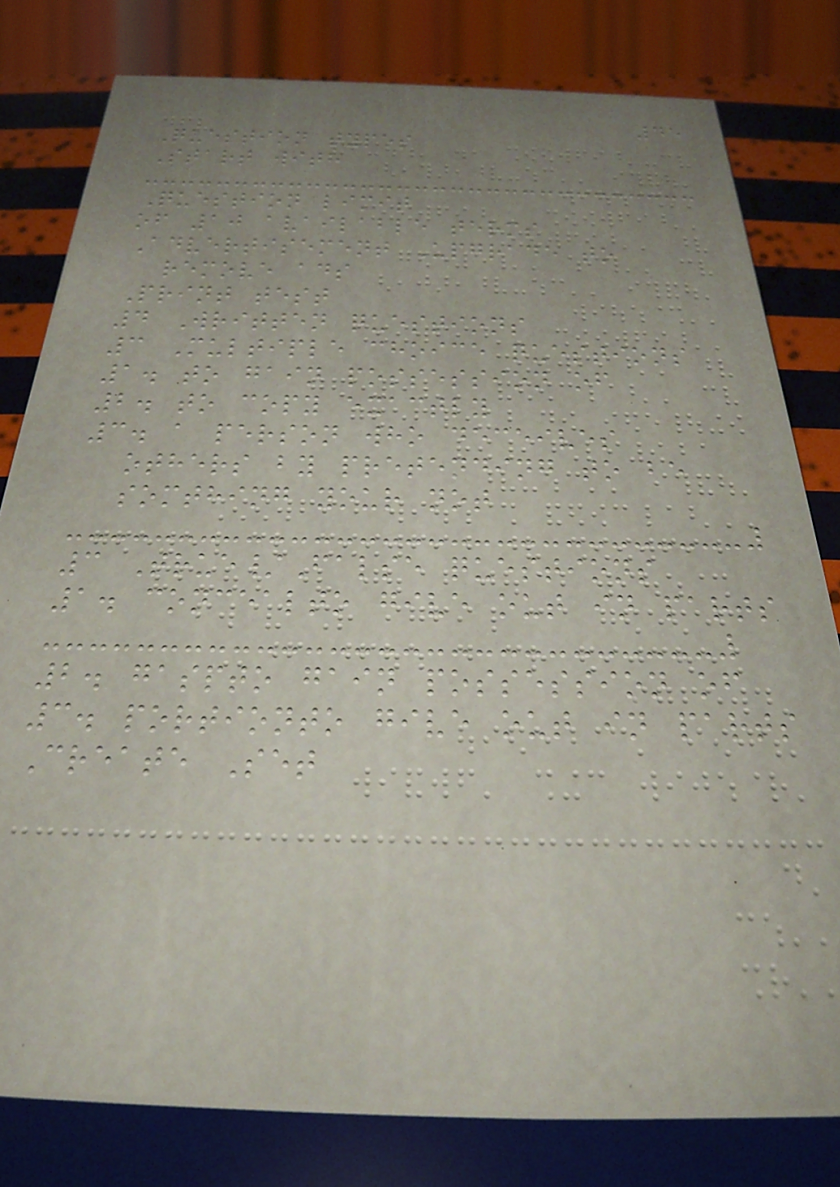45
Question types
Start with
Question limit
of 10 available terms
Advertisement Upgrade to
remove ads
Print test
4 Written questions
3 Multiple choice questions
1. to gain possession of
2. to copy exactly
3. a person who deceives
others by pretending to be
somthing your not
3 True/False questions
1. concealto give out in parts
2. gaspto gain possession of
3. portionto give out in parts
Create Set
